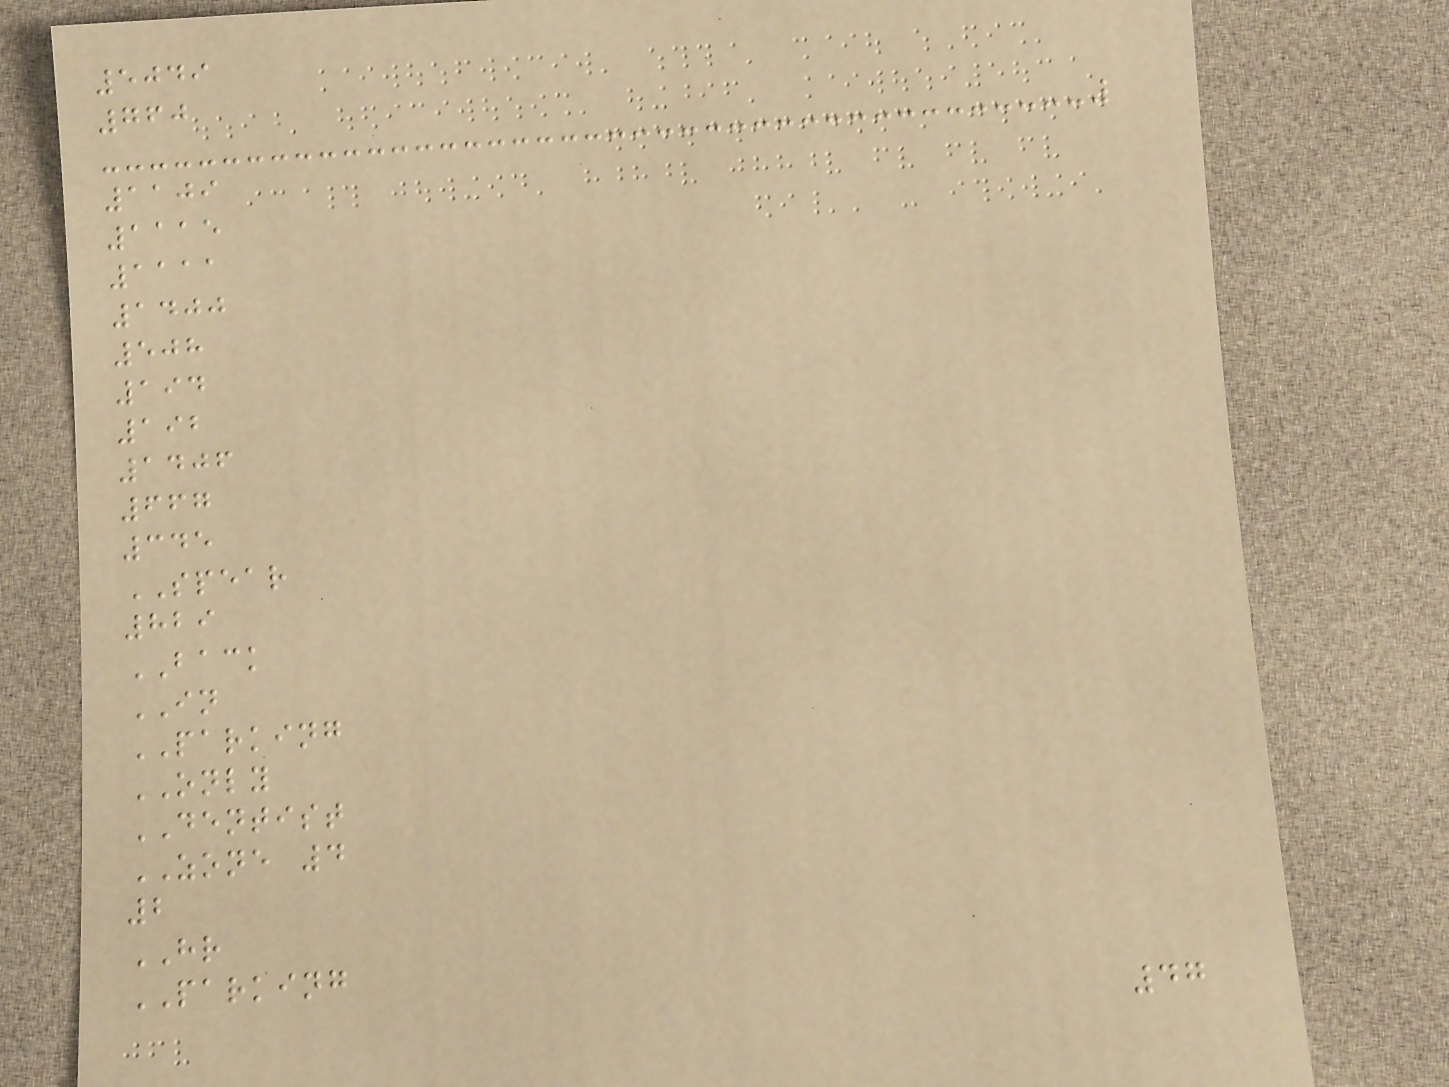5049
760
1109
1115
1111
1400
508
194
192
1406
667
345
SPEAR
829
BACK
IN
PARKING
ONLY
DENTIST
ZONE 4
2
HR
PARKING
47
